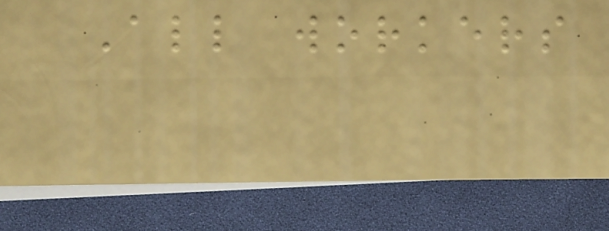All workers
